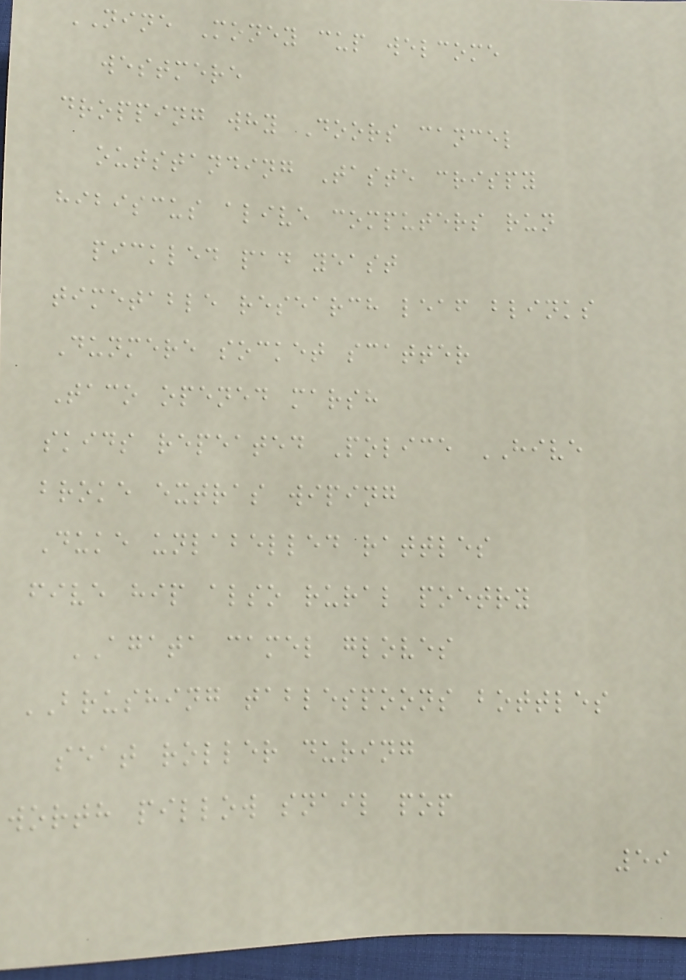NINE Money cup welcome
westmere
dropping why Doors cancel
outstanding Taste crispy
hibiscus alive computers run
pickled pad yeast
timetable research leaf blinks
Dunmere socket scatter
Taco opened marsh
skids repeated Police HIVE
broke extras wiping
Duke unlabelled rattles
five hip also rural poetry
AGATA camel gloves
BRUSHING tablespoons bottles
seat roller during
worth pillow snail pop
59
